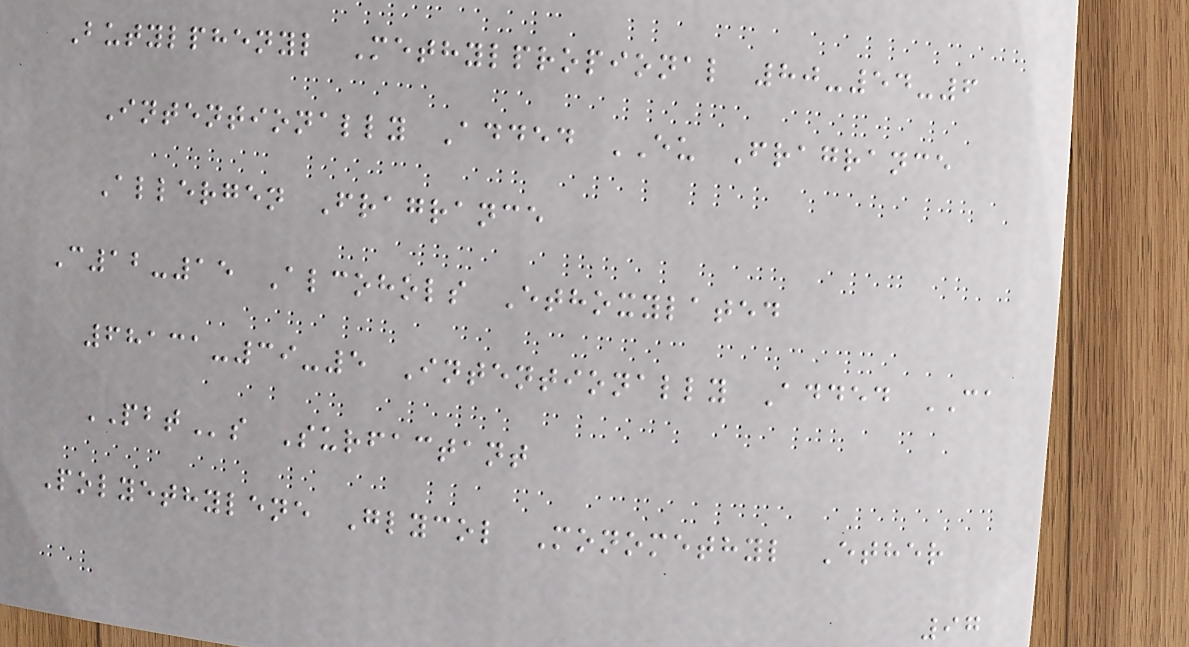Butylphenyl Methylpropional 80-54-6
Intentionally Added EU Fragrance
Allergen Fragrance
C12-15 Alcohols Ethoxylated
68131-39-5 Intentionally Added CA
PBTs Surfactant
Polyethylene Glycol Monomethyl Ether
97
